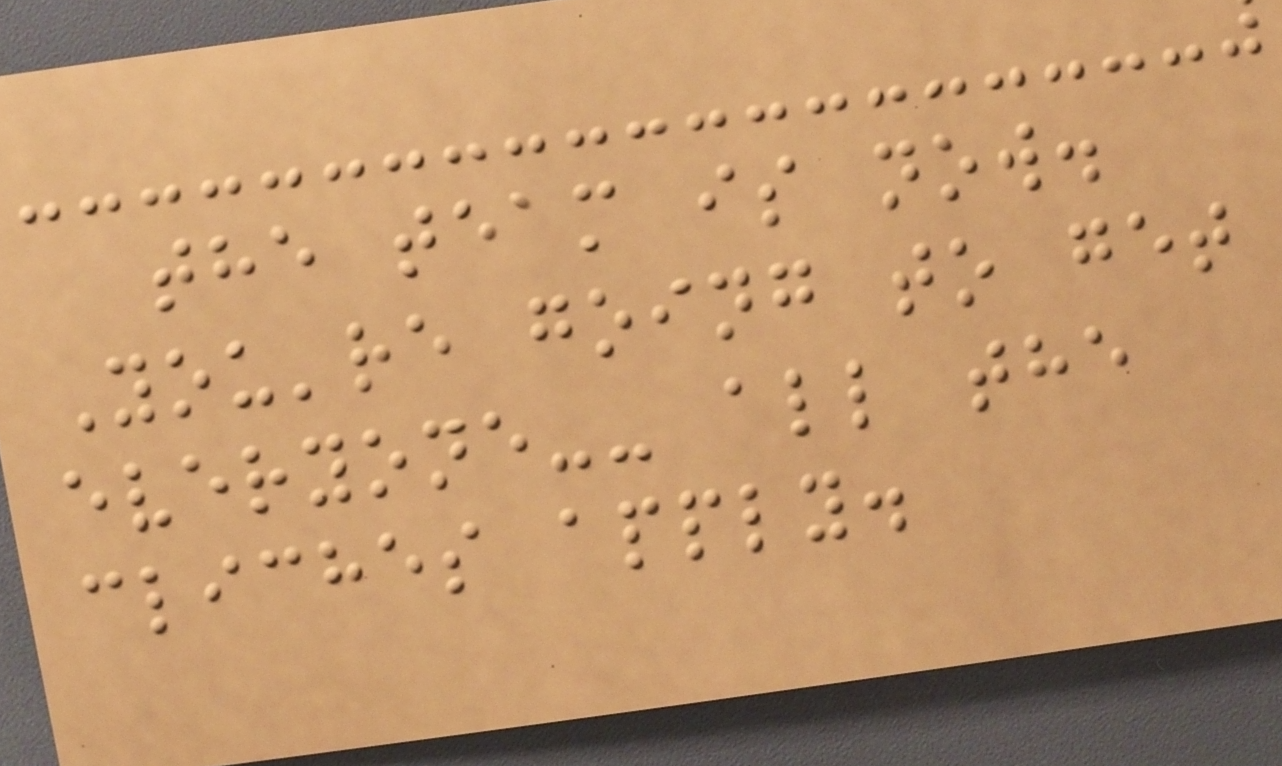the team is now.
You're going to get
everyone-- all the
cliches apply.
